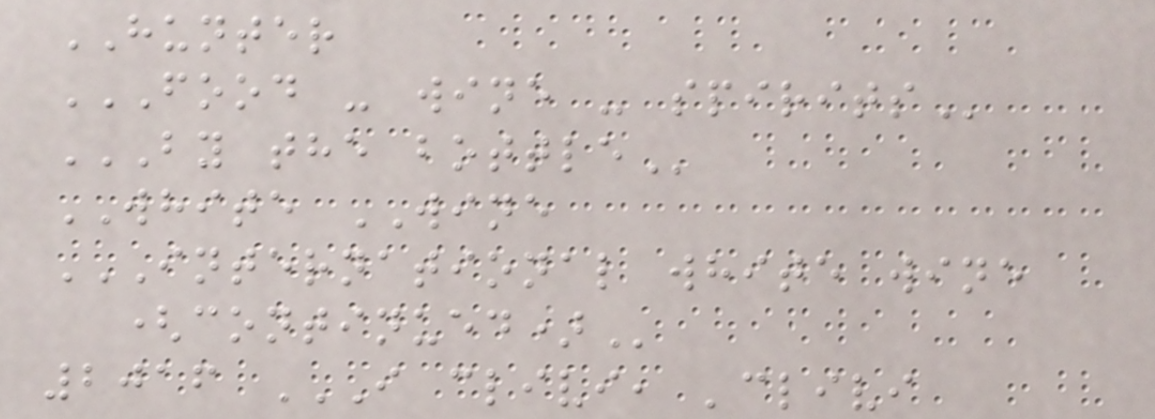HUNTER
FOOD - WINE - SPIRITS
BY THE BOTTLE
WHITE WINE
INTERNATIONAL WHITE WINE
(CONTINUED)
2016 I CLIVI, 'CLIVI
